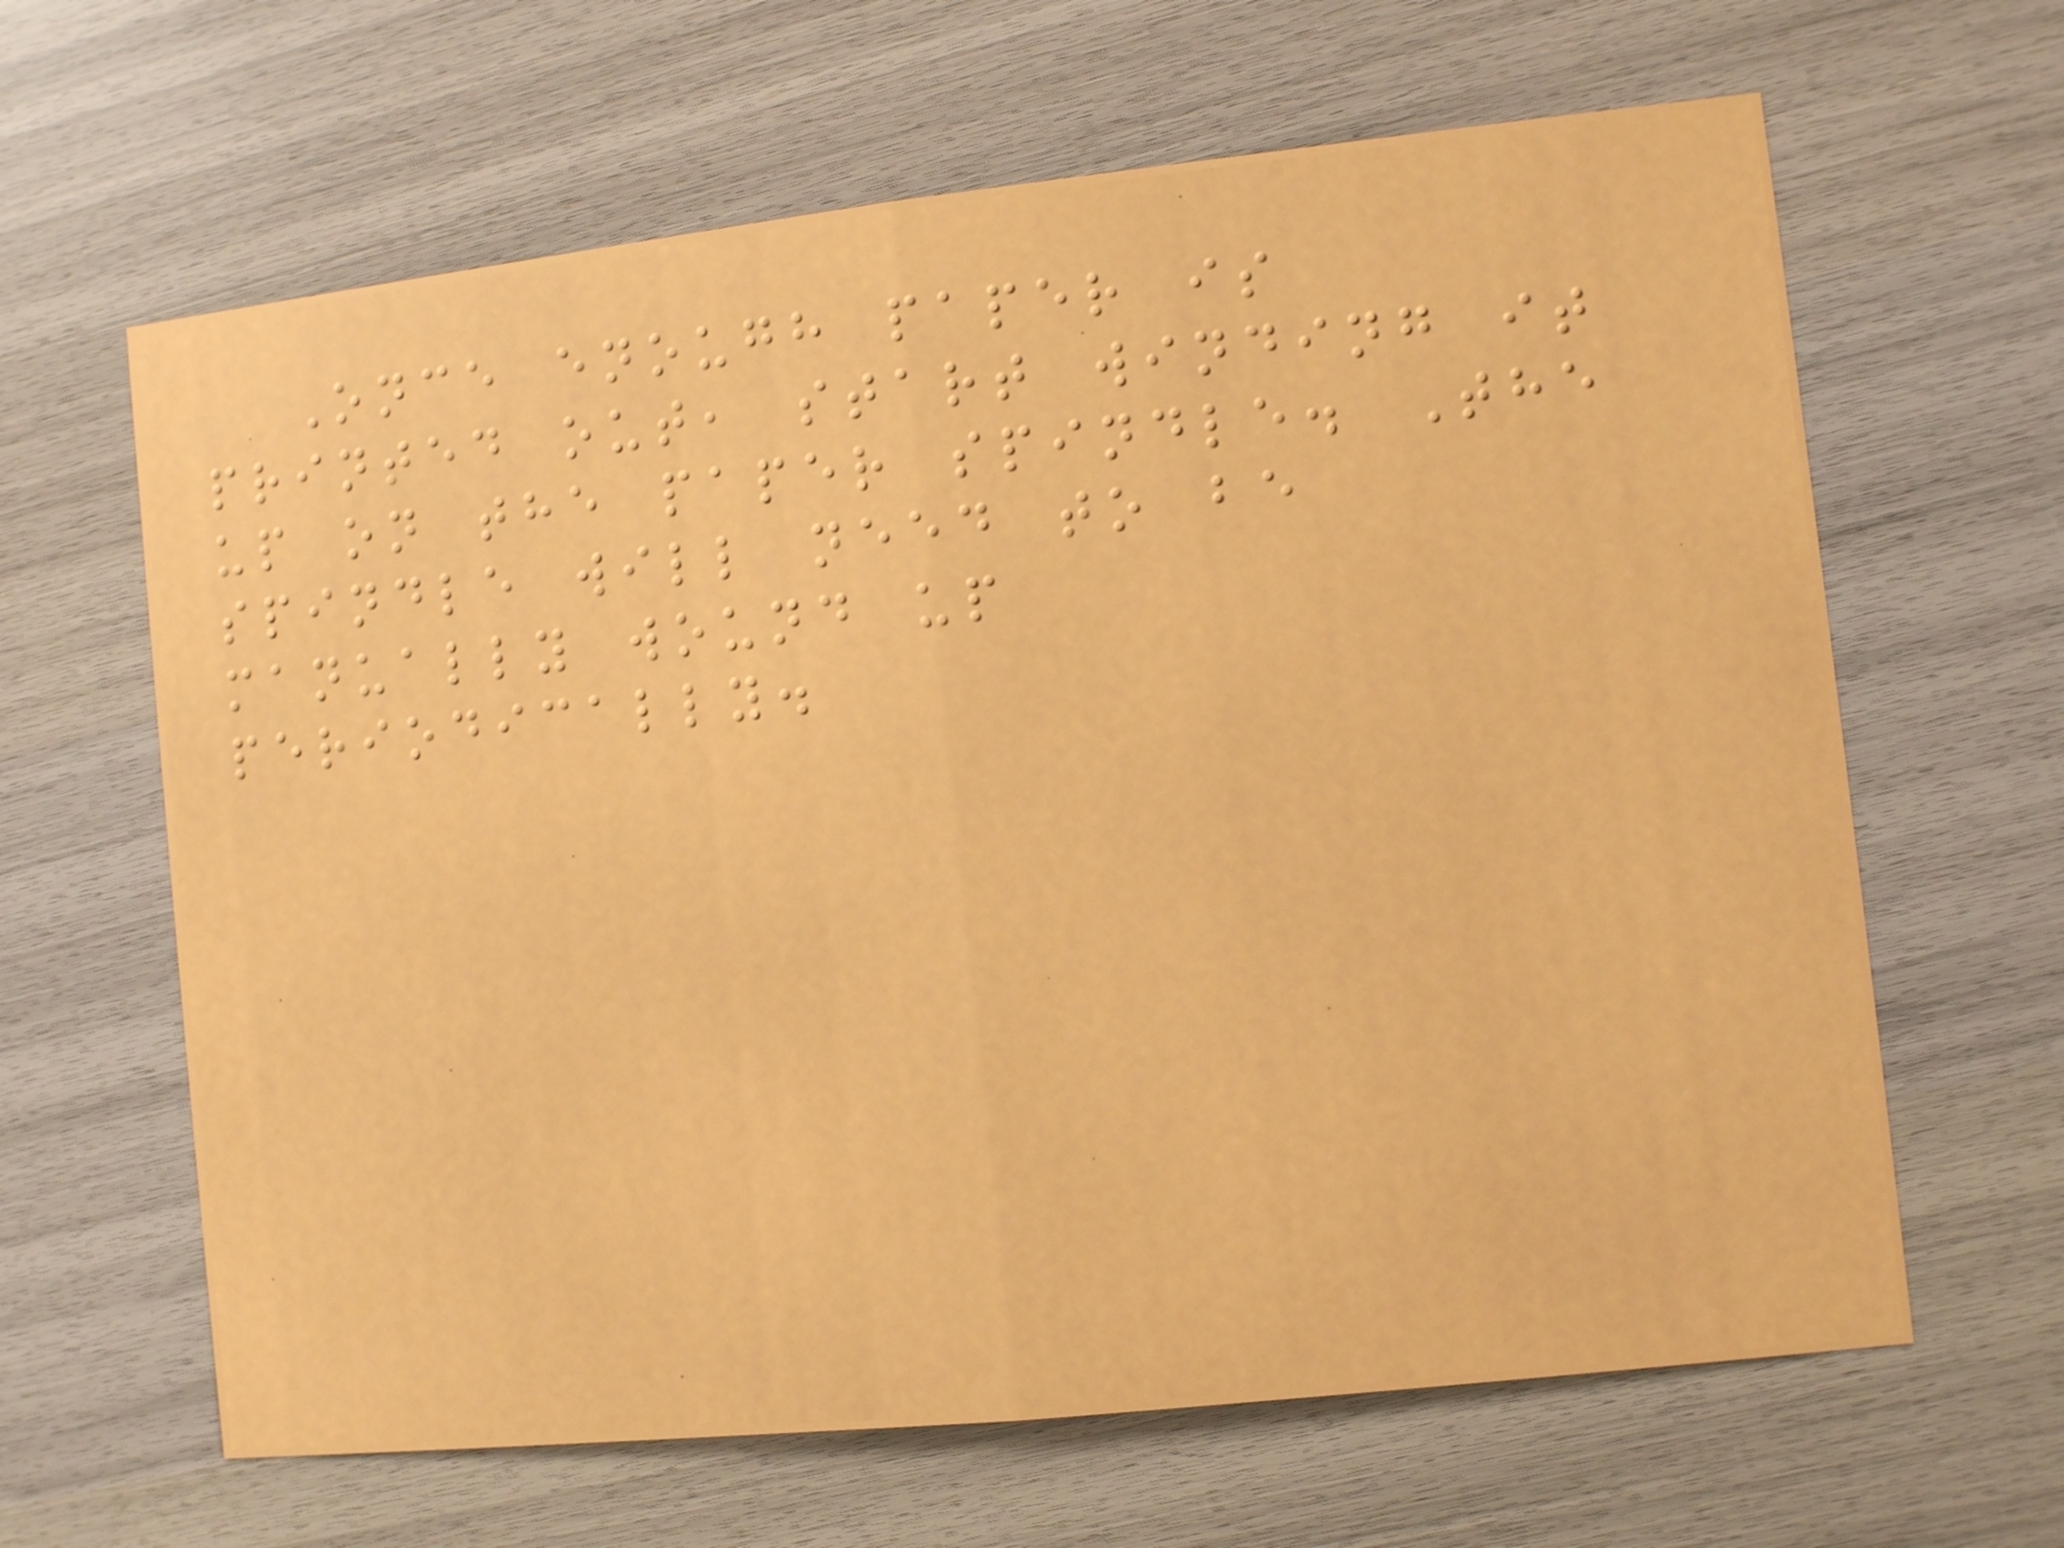Once enough paper is
printed out, start winding it
up on the paper spindle. The
spindle will need to be
manually wound up
periodically.
